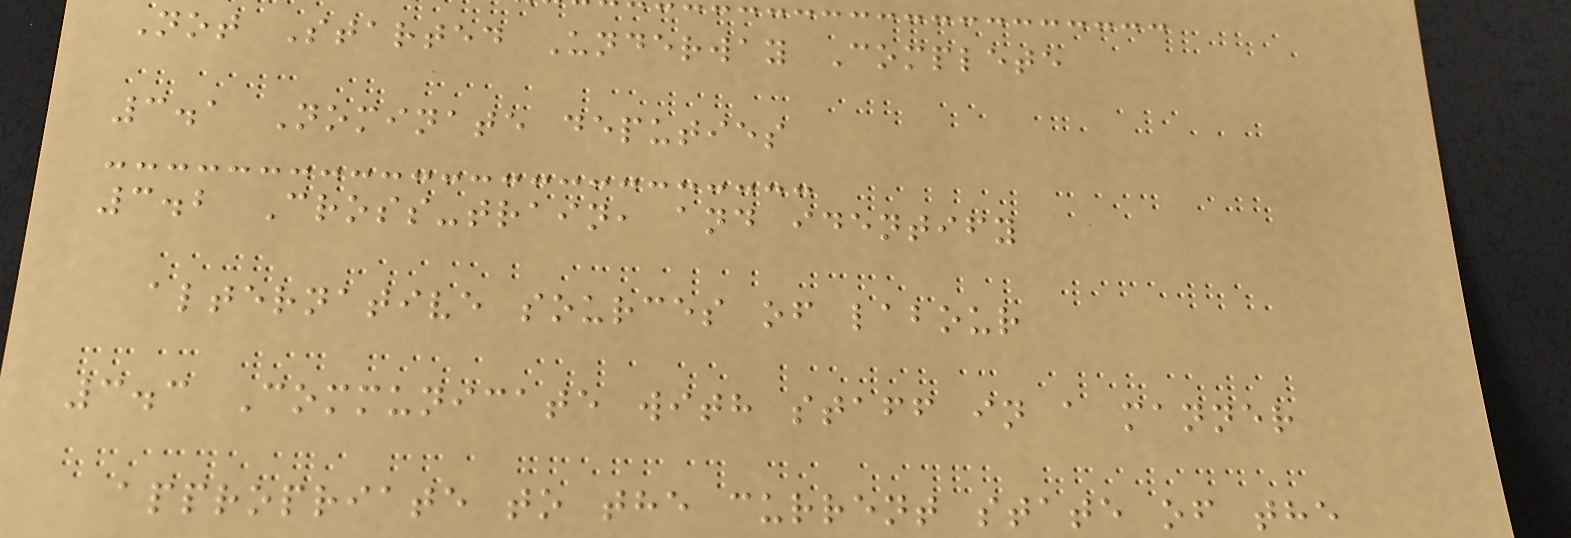Not Started Underway Complete
3.1 Nominate deputies
3.2 Cross-train, and identify
alternative sources of labour
3.3 Communicate with staff in a manner
appropriate to the current state of the
